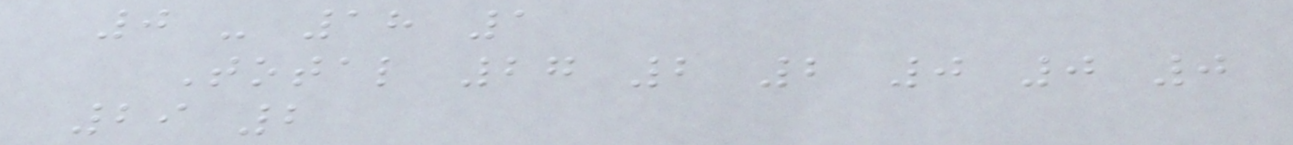0 - 18 1
Total 27 2 2 0 0 0
29 2
